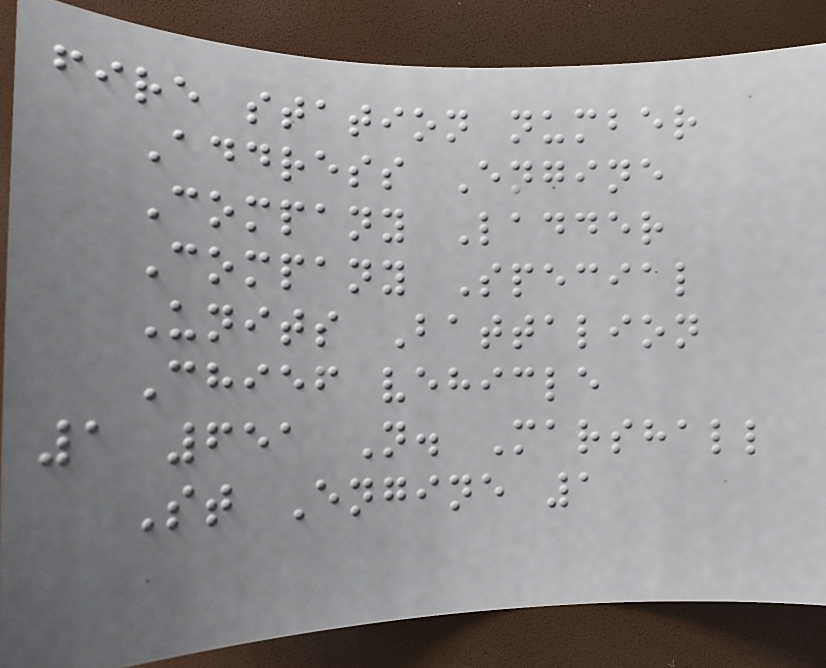fire station number
Address Engine
Company Ladder
Company Special
Units Battalion
Chief vehicle
1 651 N. Marshall
St Engine 1
